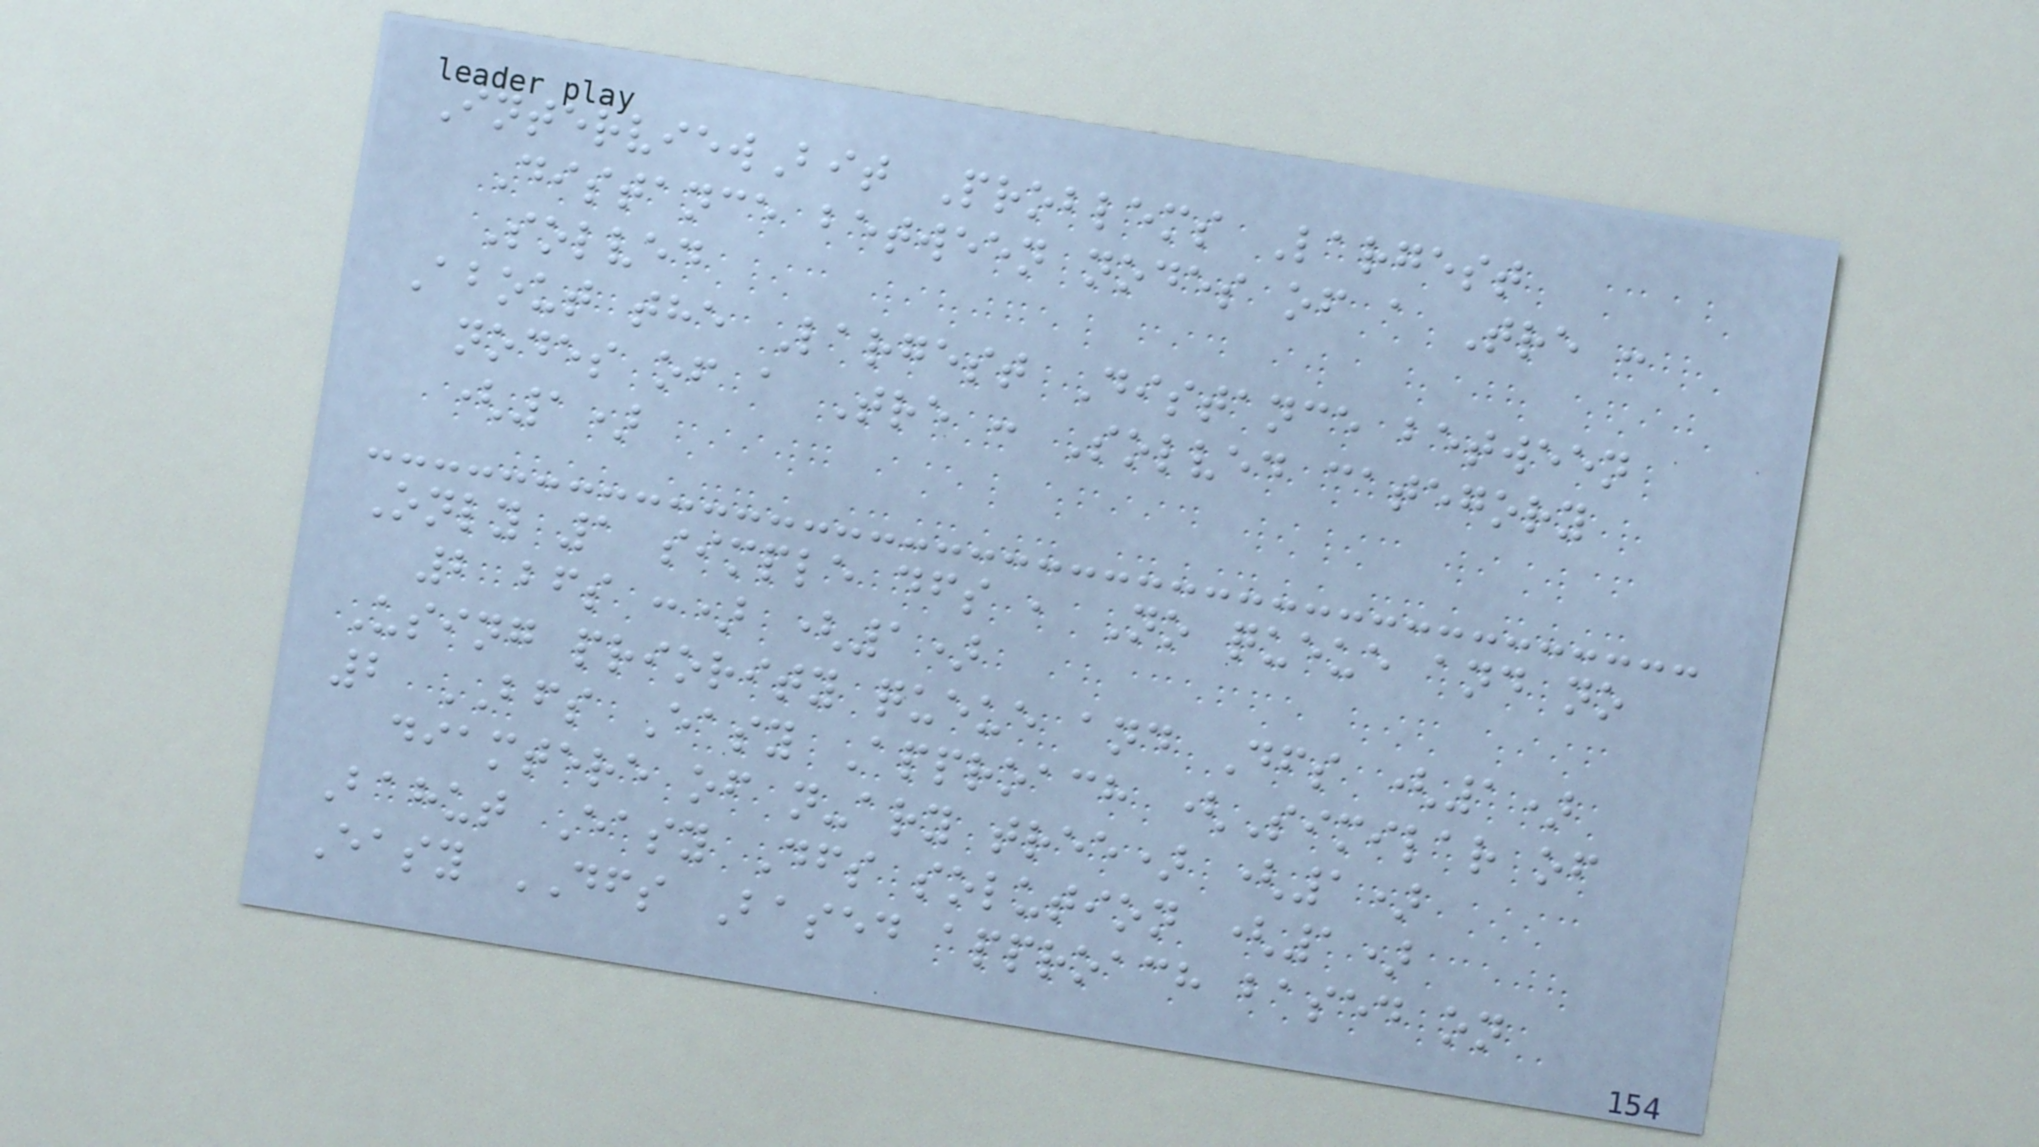InterviewBit Problems Largest
Distance between nodes of a Tre :
Solved
About the Largest Distance between
nodes of a Tre : Solved category
(1)
Only 1 simple dfs , No queue and no
2 bfs :) (1)
Using priority queue and Dfs (1)
2 BFS Easy Approach (Similar of
diamtere of n-ary tree) (1)
Bahut Easy Dfs solution (1)
Easy DFS Based approach based on
